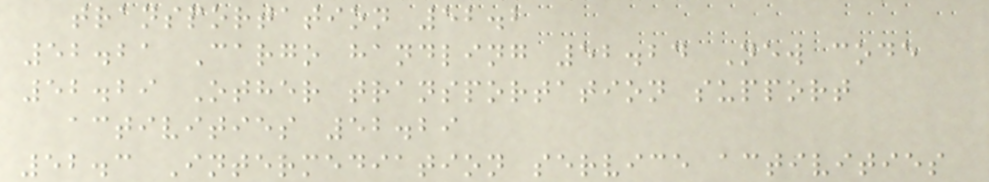transportation 52.2
52.21 Cargo handling 52.24 New code
52.29 Other transportation support
activities 52.29
52.3 Intermediation service activities
